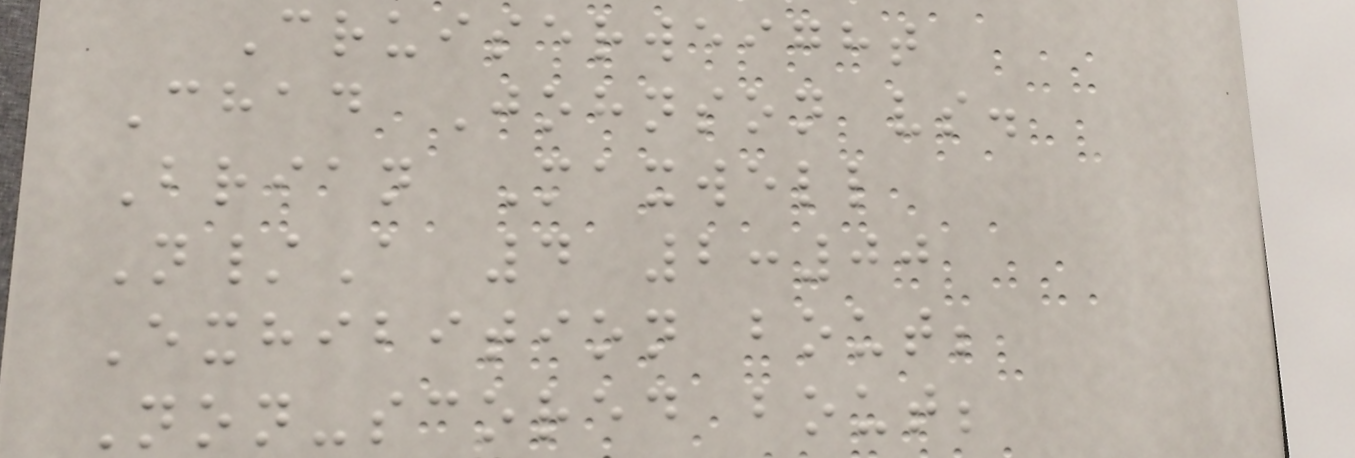Cruiserweight
Chad Johnson vs.
Brian Maxwell
N/A 4 2:00
Exhibition bout;
Non-scored bout;
